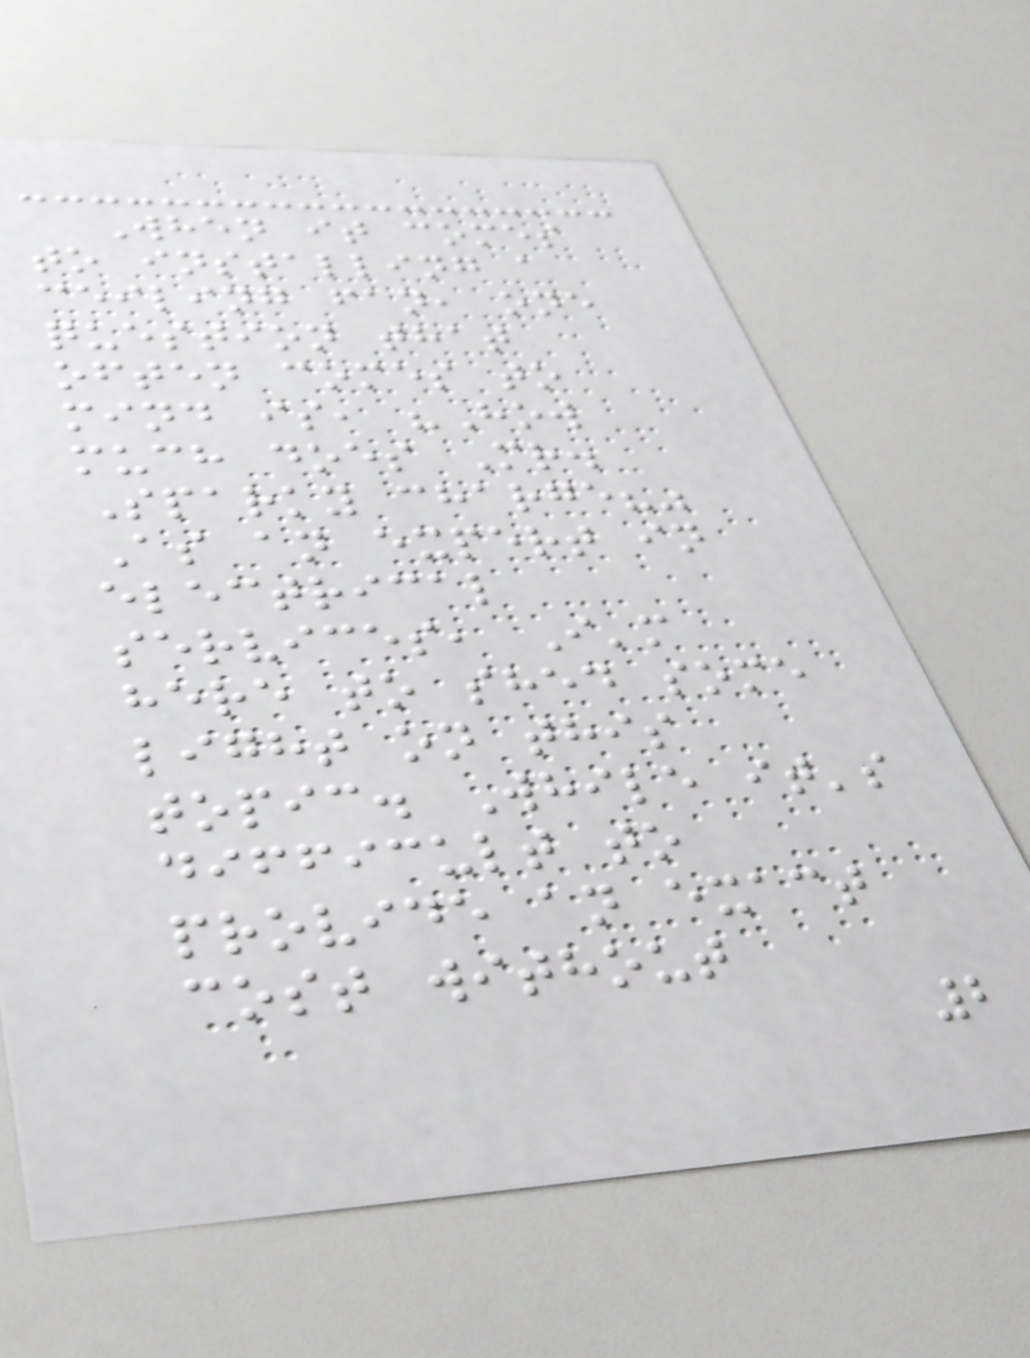When it comes
to installing a
ceiling fan, one
question that
often comes to
mind is, "How
much does Mr.
Sparky charge?"
As an expert in
electrical
services, I'm
here to shed some
light on this
topic. While it's
difficult to
provide an exact
cost without
2
